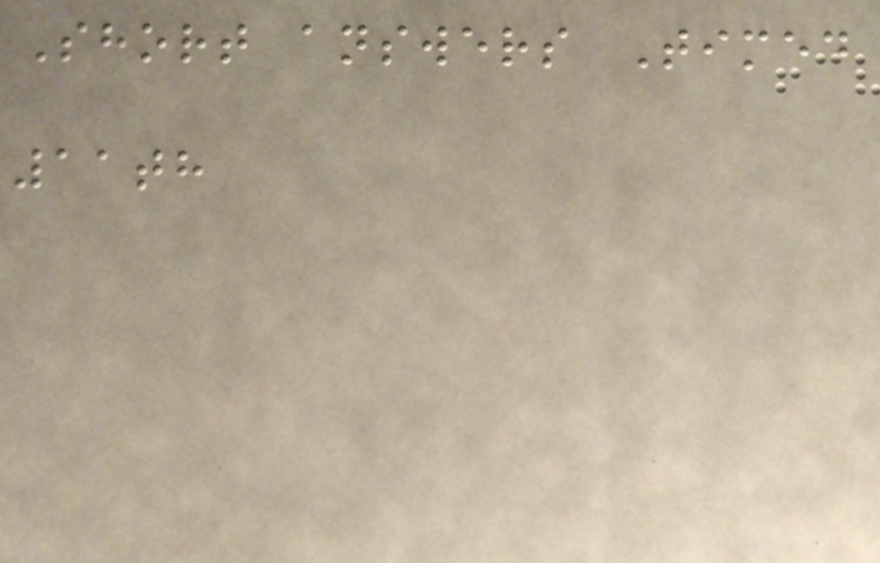Short answers Timed
11th
